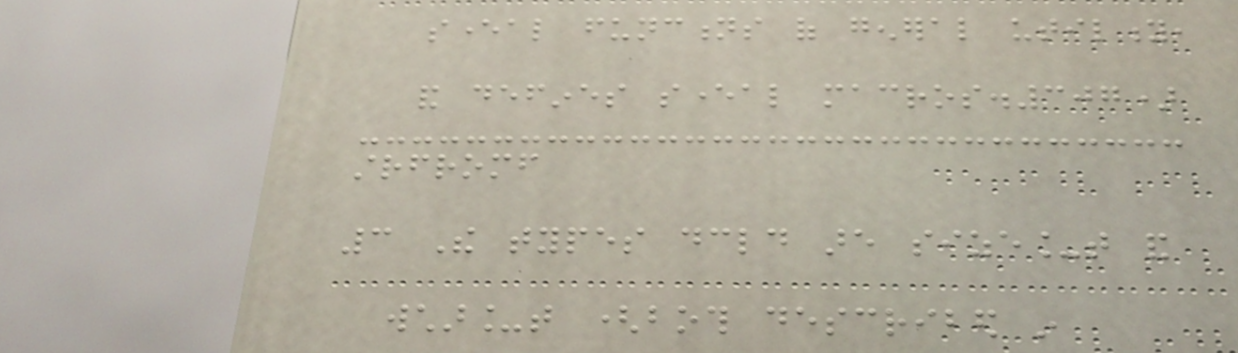several functions of general utility,
and defines several macros.307)
strfromf
3 The types declared are size_t and
wchar_t (both described in
